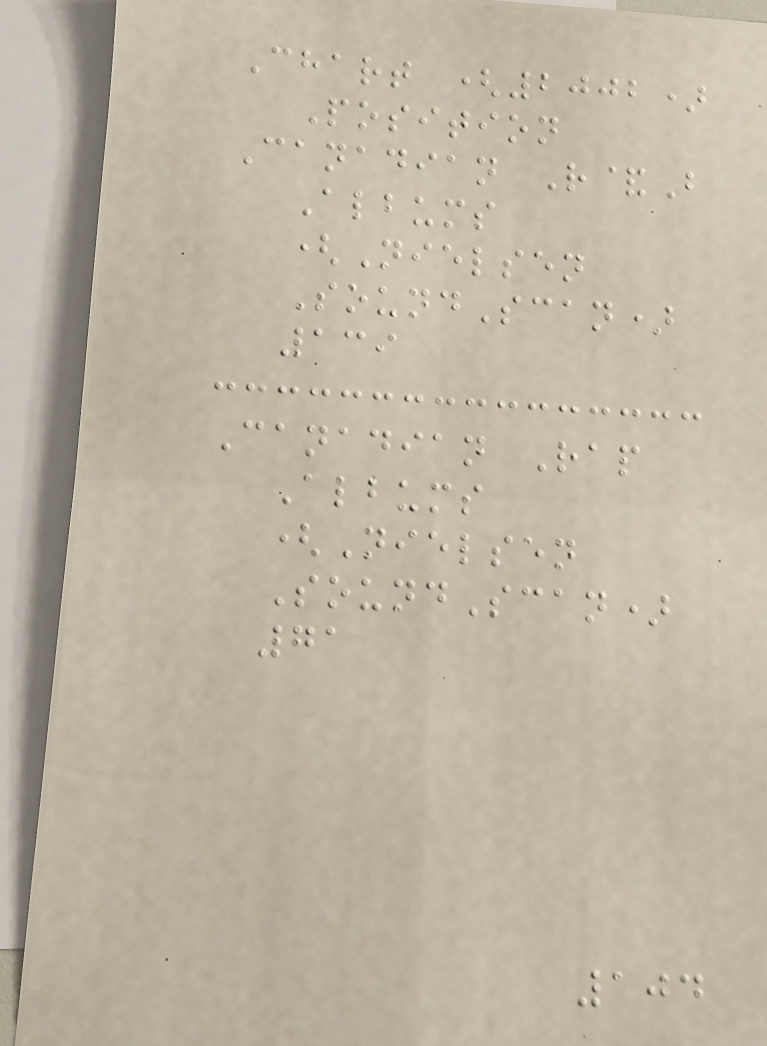Chart (2002)
Position
Canadian R&B
Albums
(Nielsen
SoundScan)
139
Canadian Rap
Albums
(Nielsen
SoundScan)
71
104
